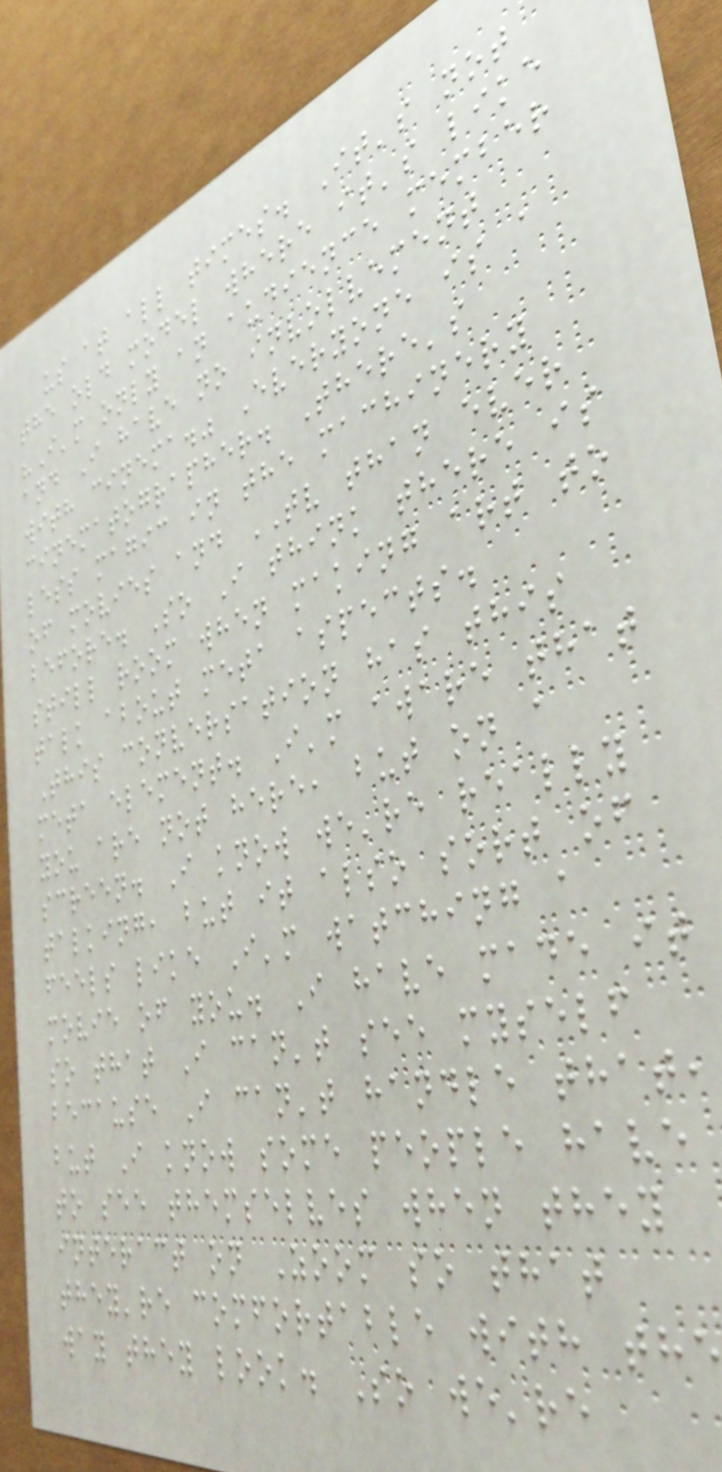us at all times. It's not
the old model where it's like
"I'm only an audience member
and I have no involvement
with cinema." Everyone is a
cinematographer. There's
less magic in the machinery
of movies and TV than ever
before. So I think there is
still room when making art to
talk about meta aspects.
This conversation has this
meta element. I'm aware that
you are not here, but on a
screen. I know we're really
talking, but it also sort of
feels like I'm watching a
movie of you. I have made it
so that I can't see myself
because I can't handle that,
but I know some people have
to see themselves when they
interact on Zoom so that
they're comfortable with the
way they look. So we're
